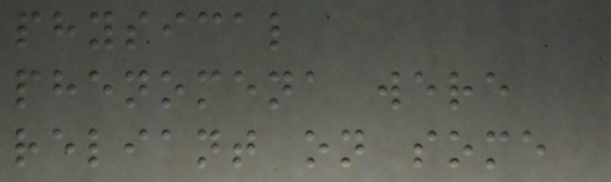physical
phenomena were
reliant on some
